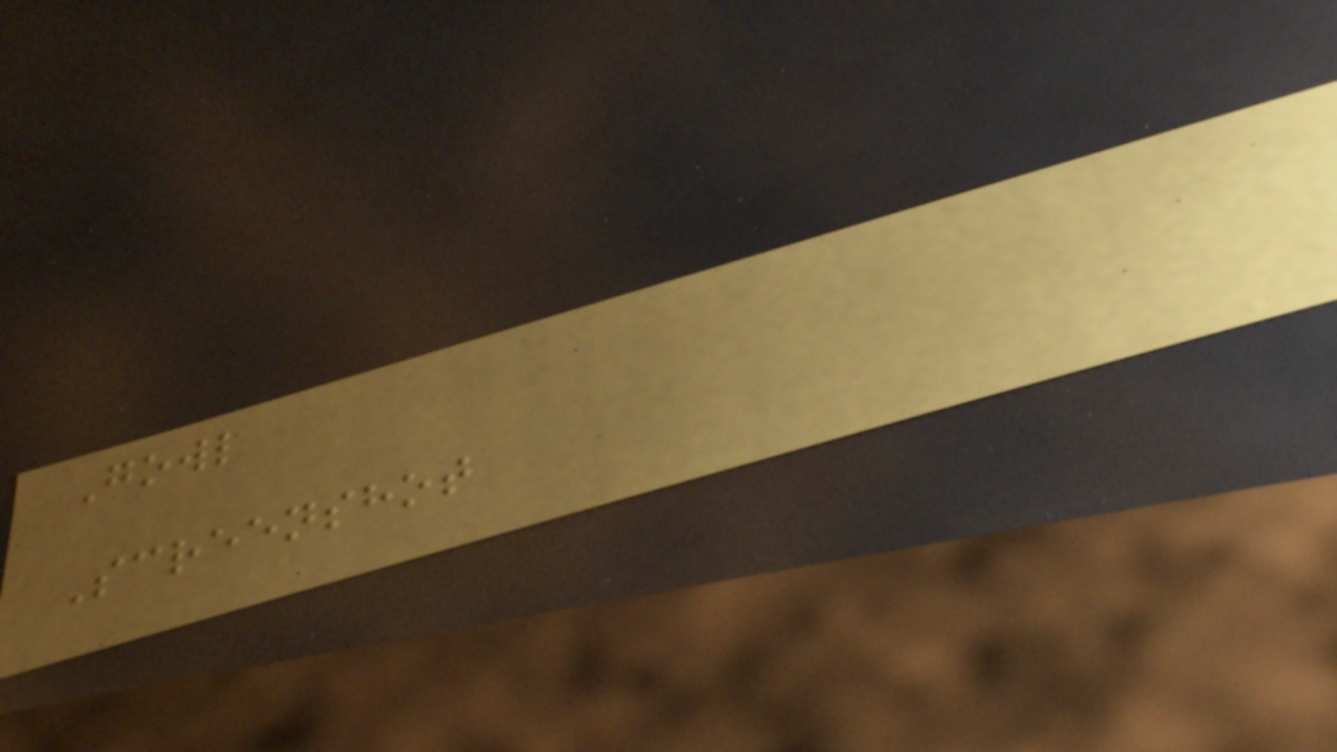Gowl
Screenshot
